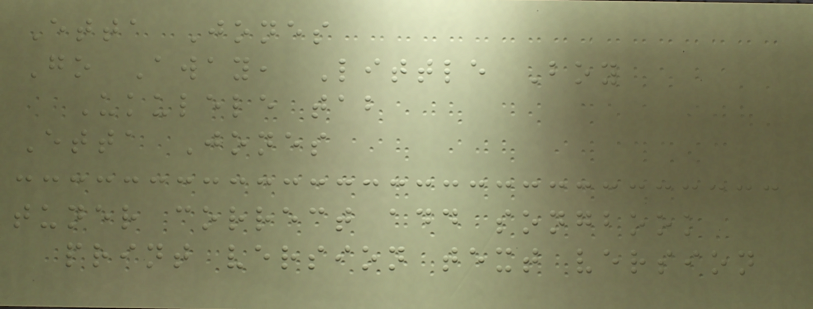Etta Jones
Go Away, Little Boy
Ukulele tab
Etta Jones
tuner correct add songbook
print version text version
